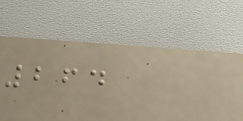264
